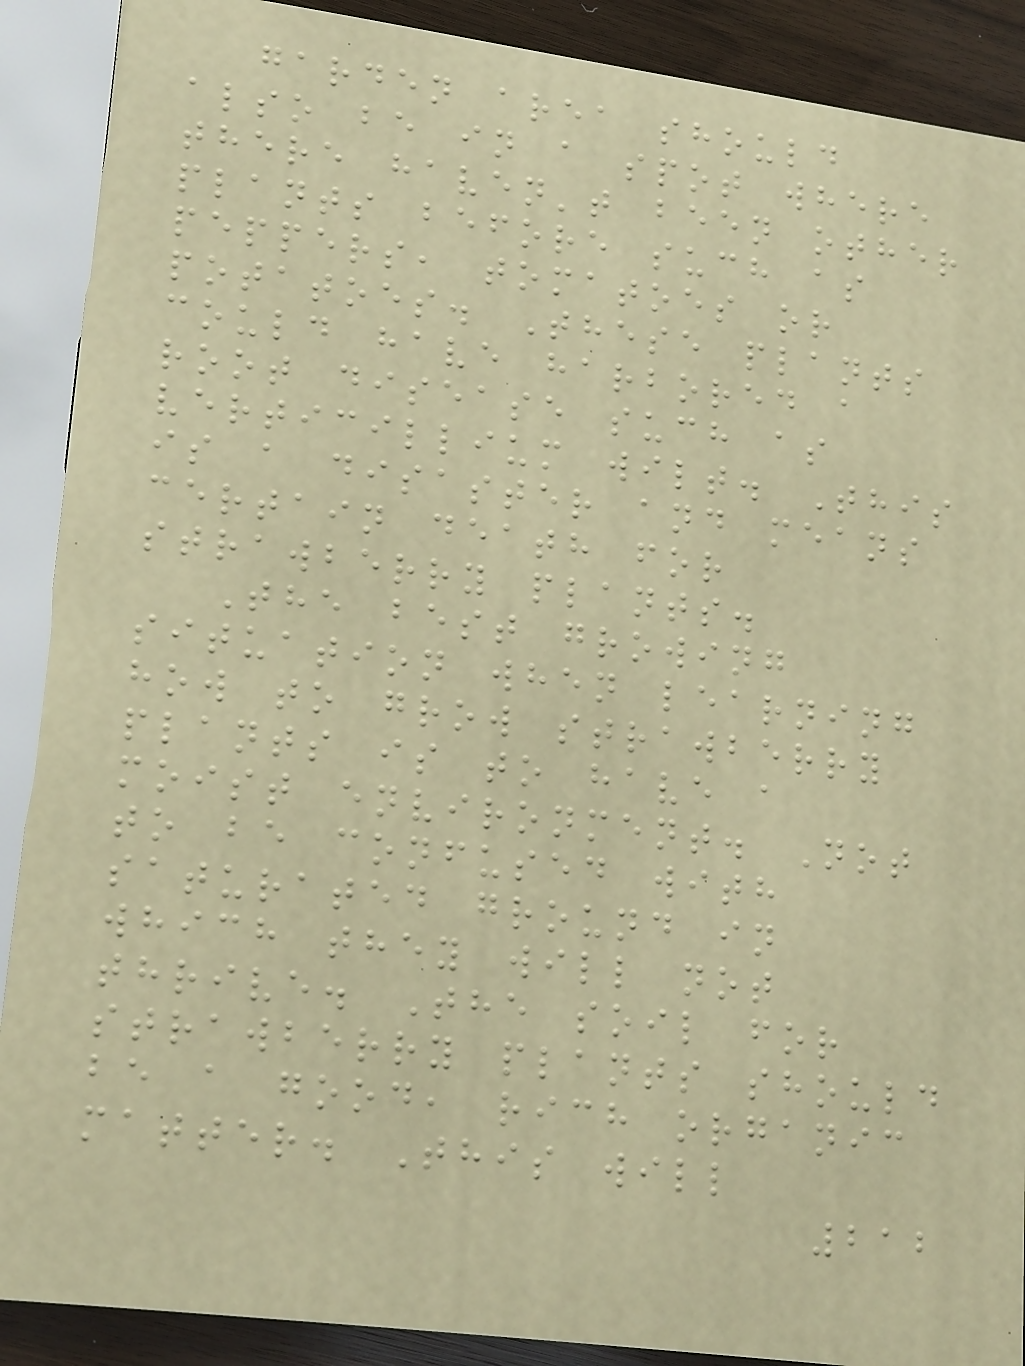garden area should
also be in a spot where
there haven't been other
plants before such as
peppers, tomatoes or
potatoes. These plants
could have harbored a
root disease such as
verticillium wilt. This
is a disaster and means
certain death for
strawberry plants.
The best growing
situation when learning
how to grow strawberry
plants is to have a
moist environment. Not
to be confused with
saturated ground in
which they will not
thrive. The soil for
strawberry plants should
be a good, rich organic
matter. This will
212
